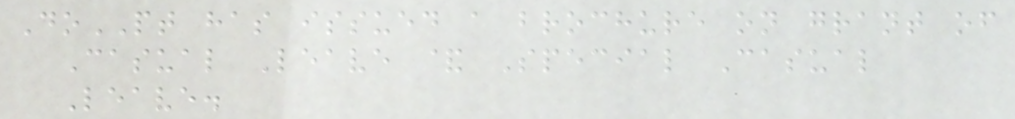DoPT has issued a brochure on grant of
Casual Leave & Special Casual
Leave.
